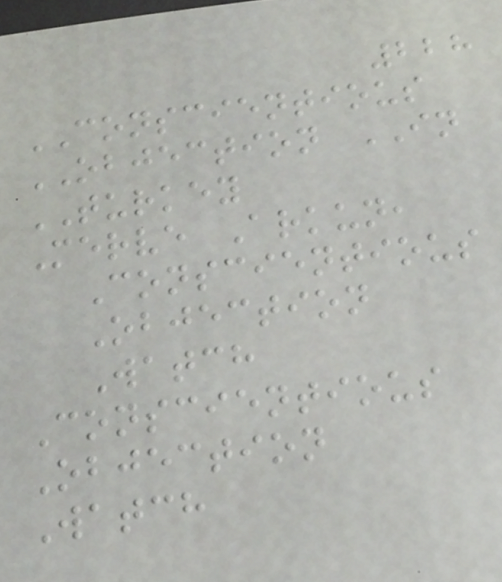228
CONSCIENTIOUS
OBJECTION IN
TURKEY
Merve Arkun,
Conscientious
Objection
Watch
Conscientious
Objection
Watch
